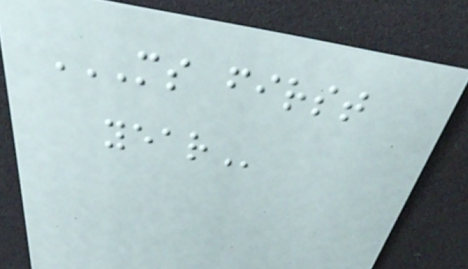MS FIRST
YEAR
